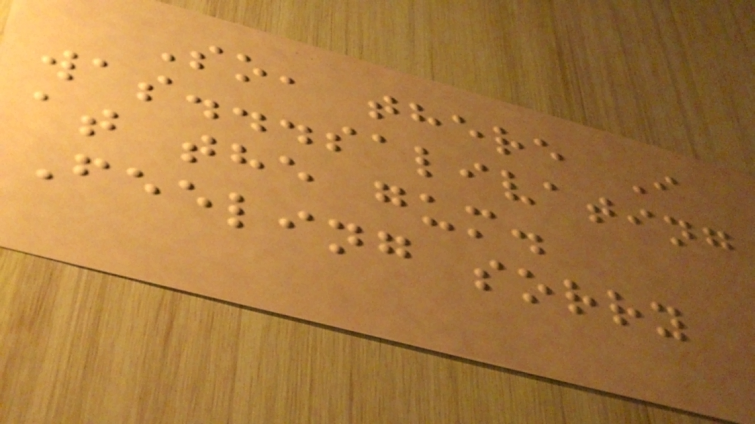So, there I
was...salivating
at the gum.
Feeling sorry
